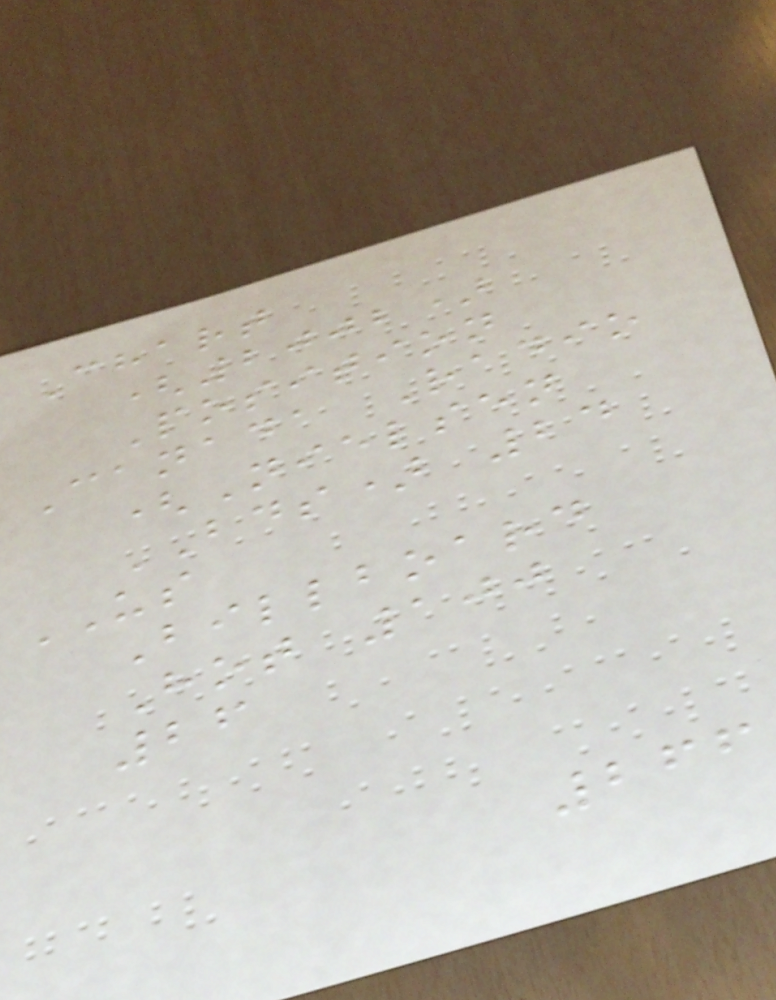Chart
(2002)
Position
Canada Radio
(Nielsen
BDS) 24
US
Billboard
Hot 100
26
266
